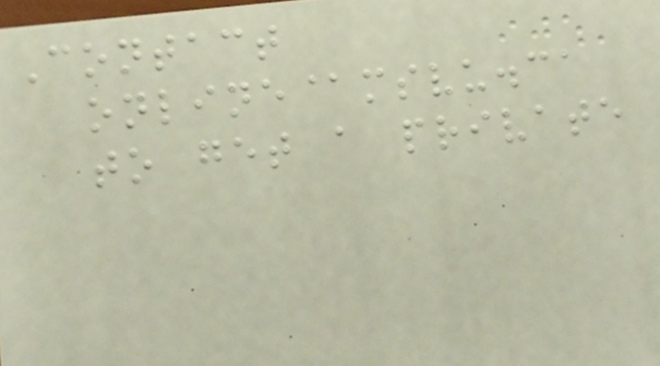Contact
online@msvu.ca
to get a private
